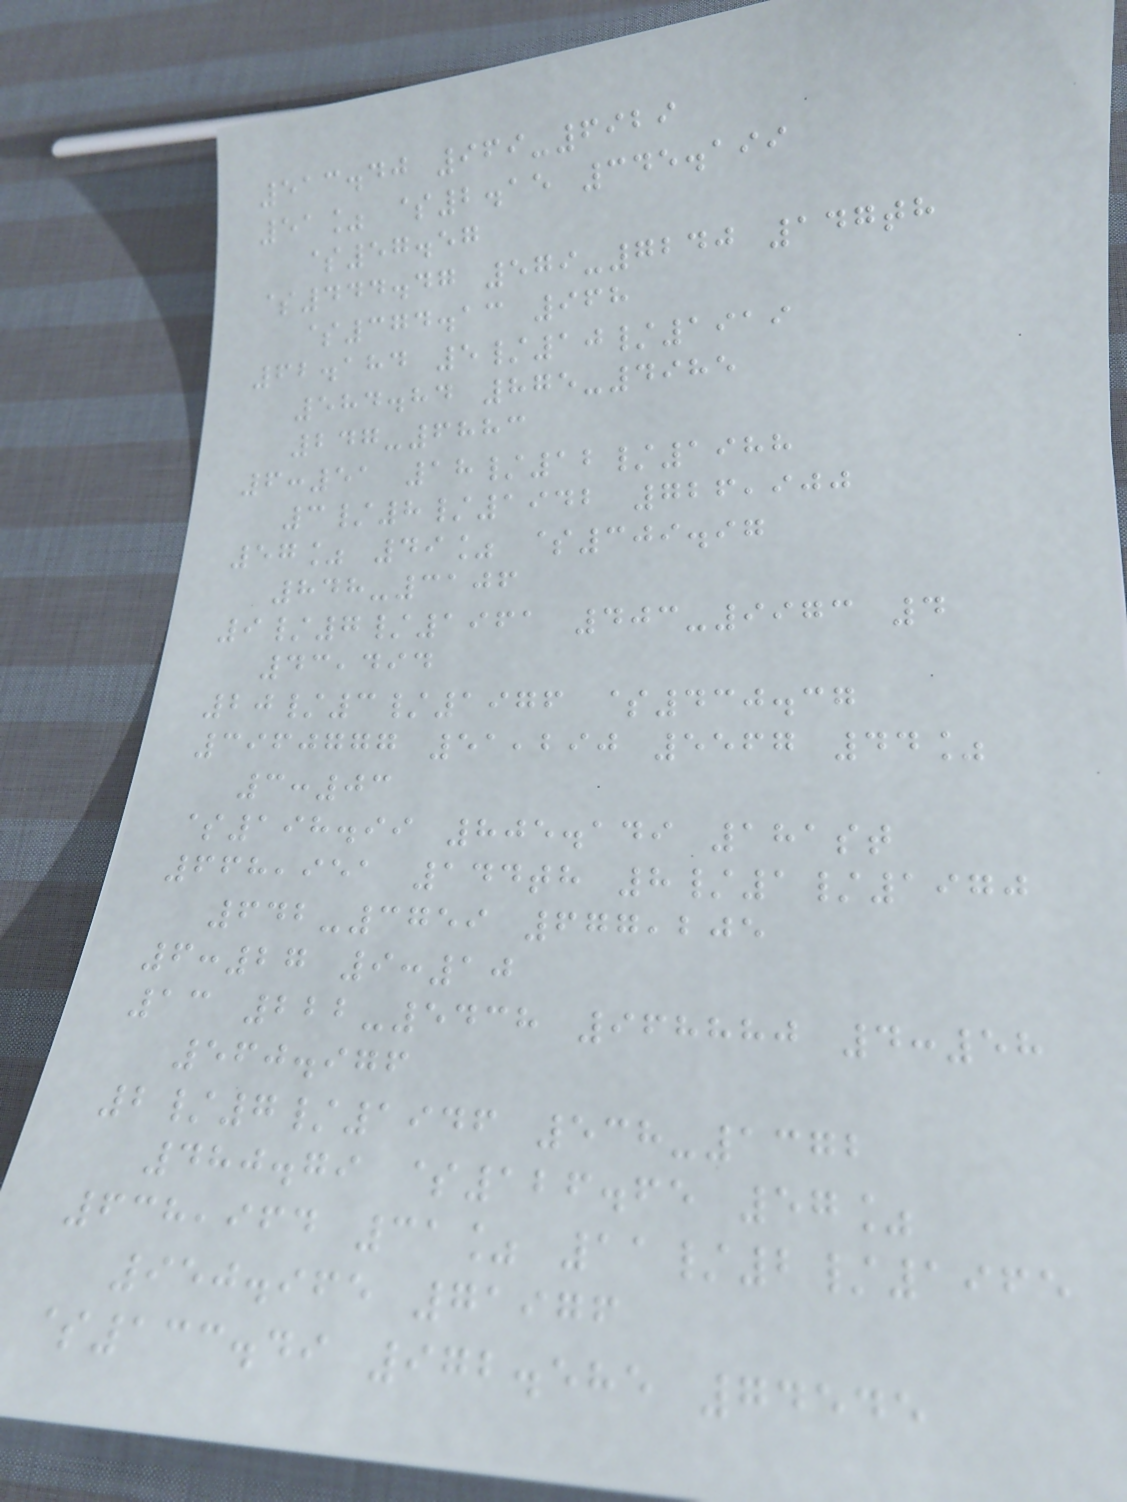513.40 969-6929
51% $2.15 345.199
$57.57
$444.47 579-7240 147th
$374.13 968
62.184 5/10/1919
584.84 875-4985
247-6883
6:51 18/12/1988
3/8/1942 726,900
57% 49% $309.97
848-3106
9/7/1961 403-9973 4
43,494
20/3/1976 $430.37
3960777 51,290 5567 44%
3:03
$198.99 805.149 181st
668,951 144th 8/1/1970
642-3759 677,205
6:27 9:10
13 222-5438 968880 4:58
560.976
2/7/1946 538-1372
480.79 $126.65 57%
638,964 31% 11/2/1965
950.965 71976
$133.49 972.585 74545
